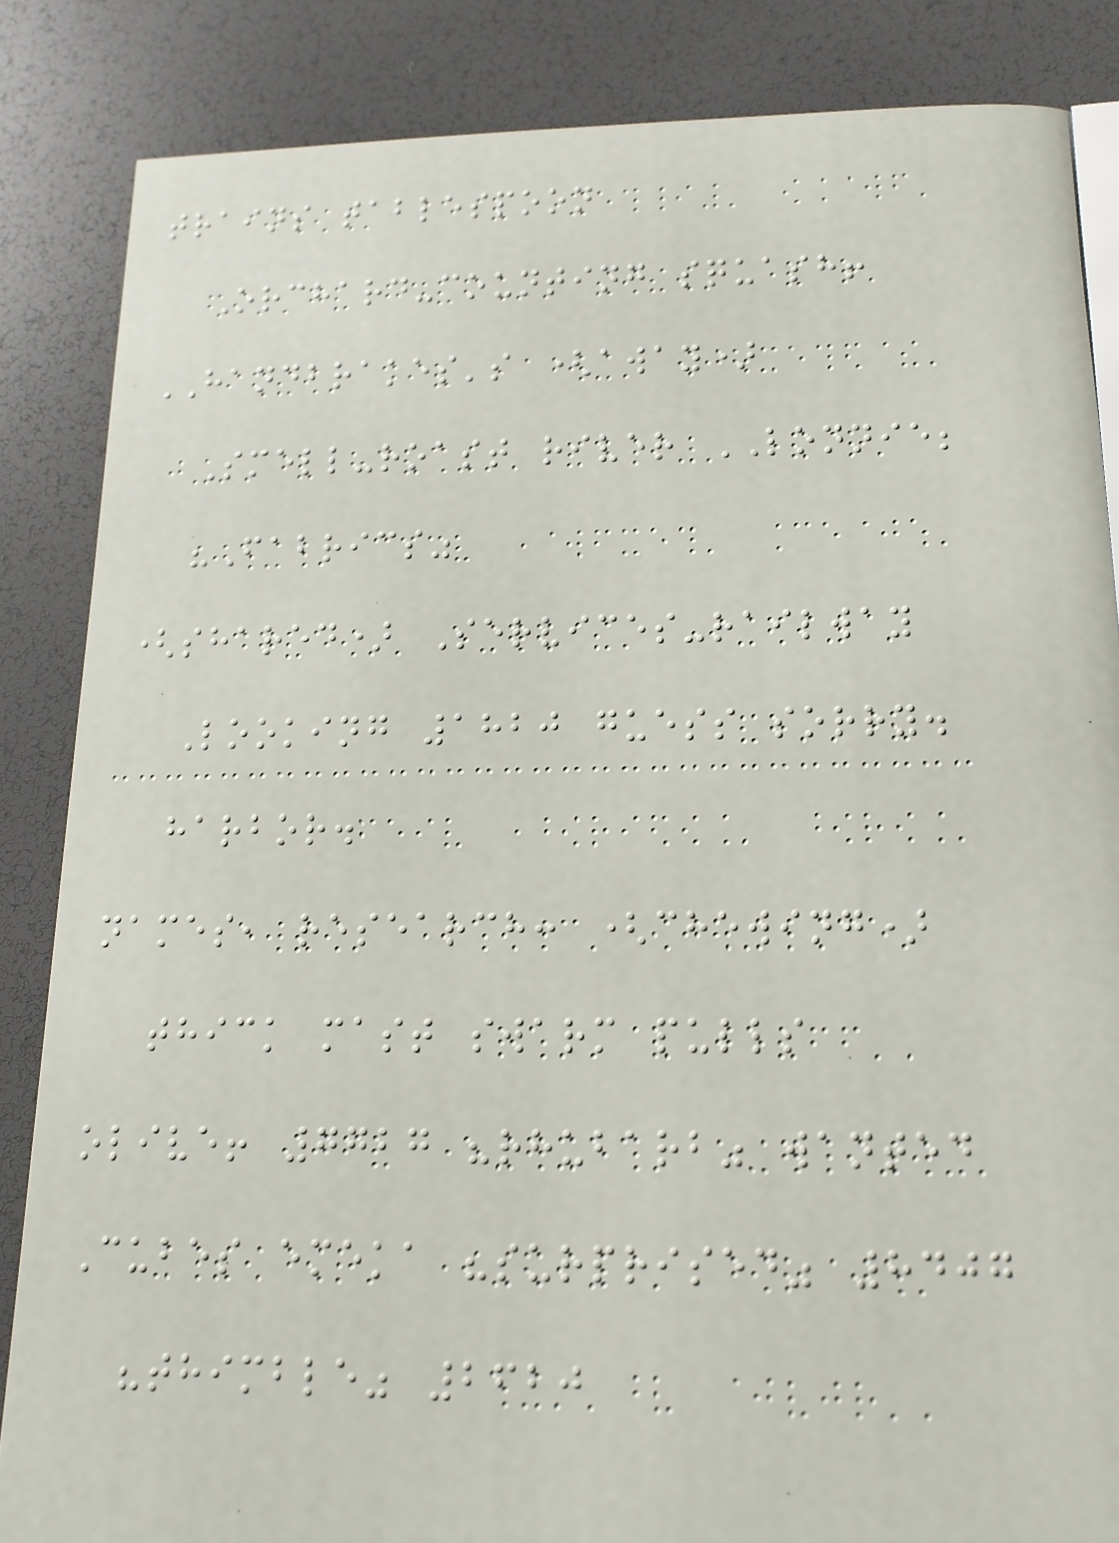trains tablespoon
Orchard-counting squash!
HANDBRAKES's (away)
Smell-roast river LONNIE;
"Fabrics"
(shared) Services-railway
Looking 1820 guess sorry.
harbor.
names, research: (chewing)
thick mast swarm pulls
olive! 7727 "rhubarb" wanted
Cubes emeka "surprised" 8407
"thimble" 2620
